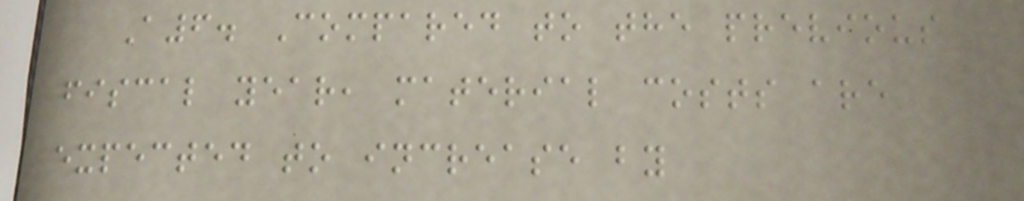A6. Compared to the previous
fiscal year, material costs are
expected to increase by
